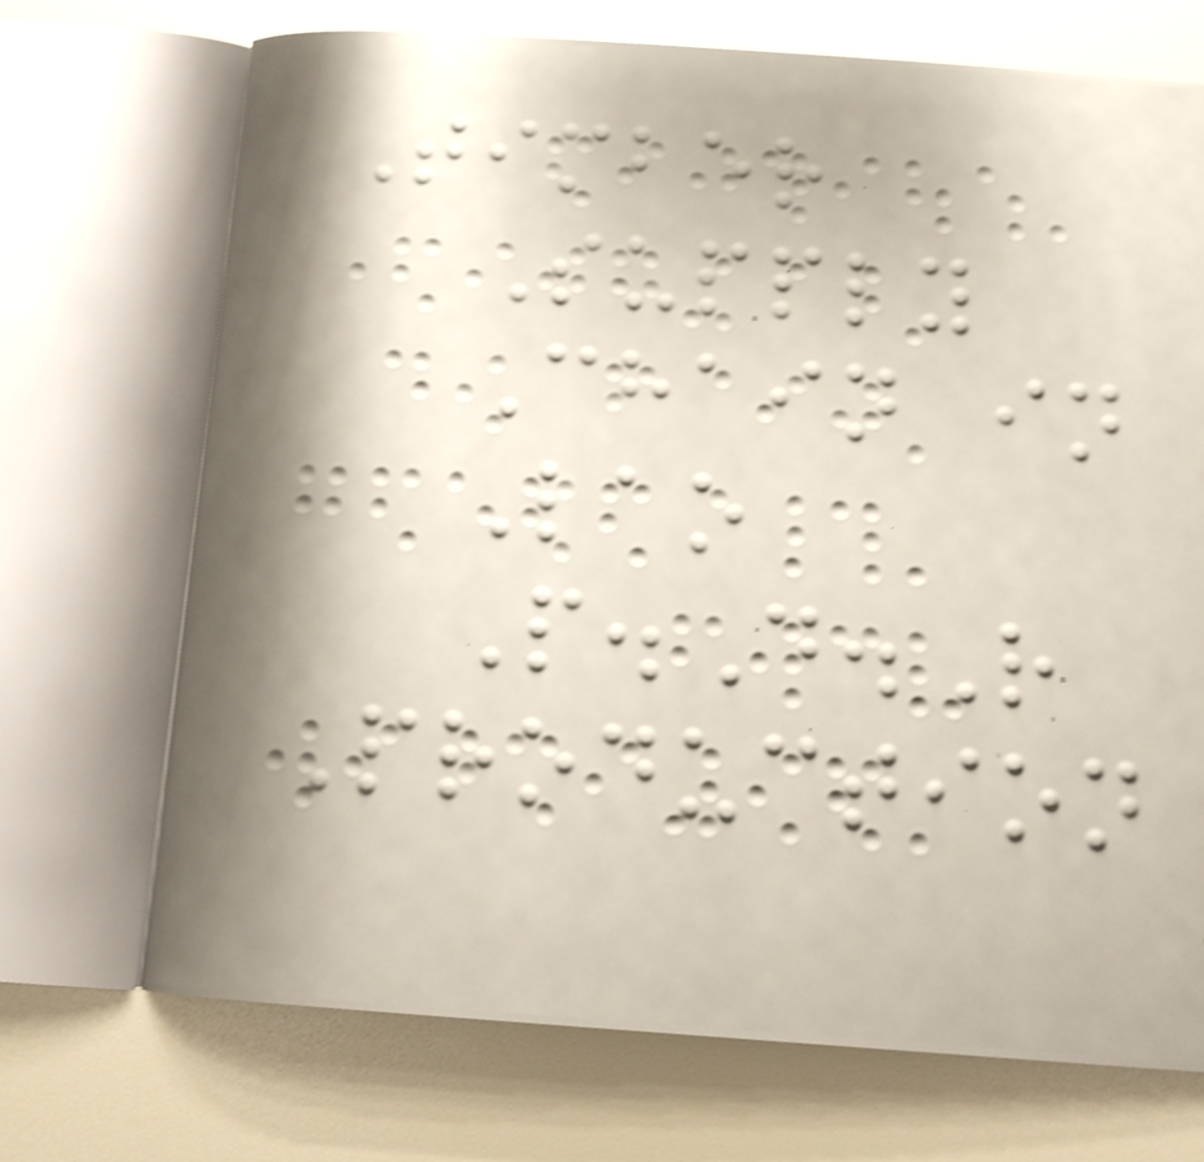Timber
Supply
Chain in
Lao
P.D.R
Production
